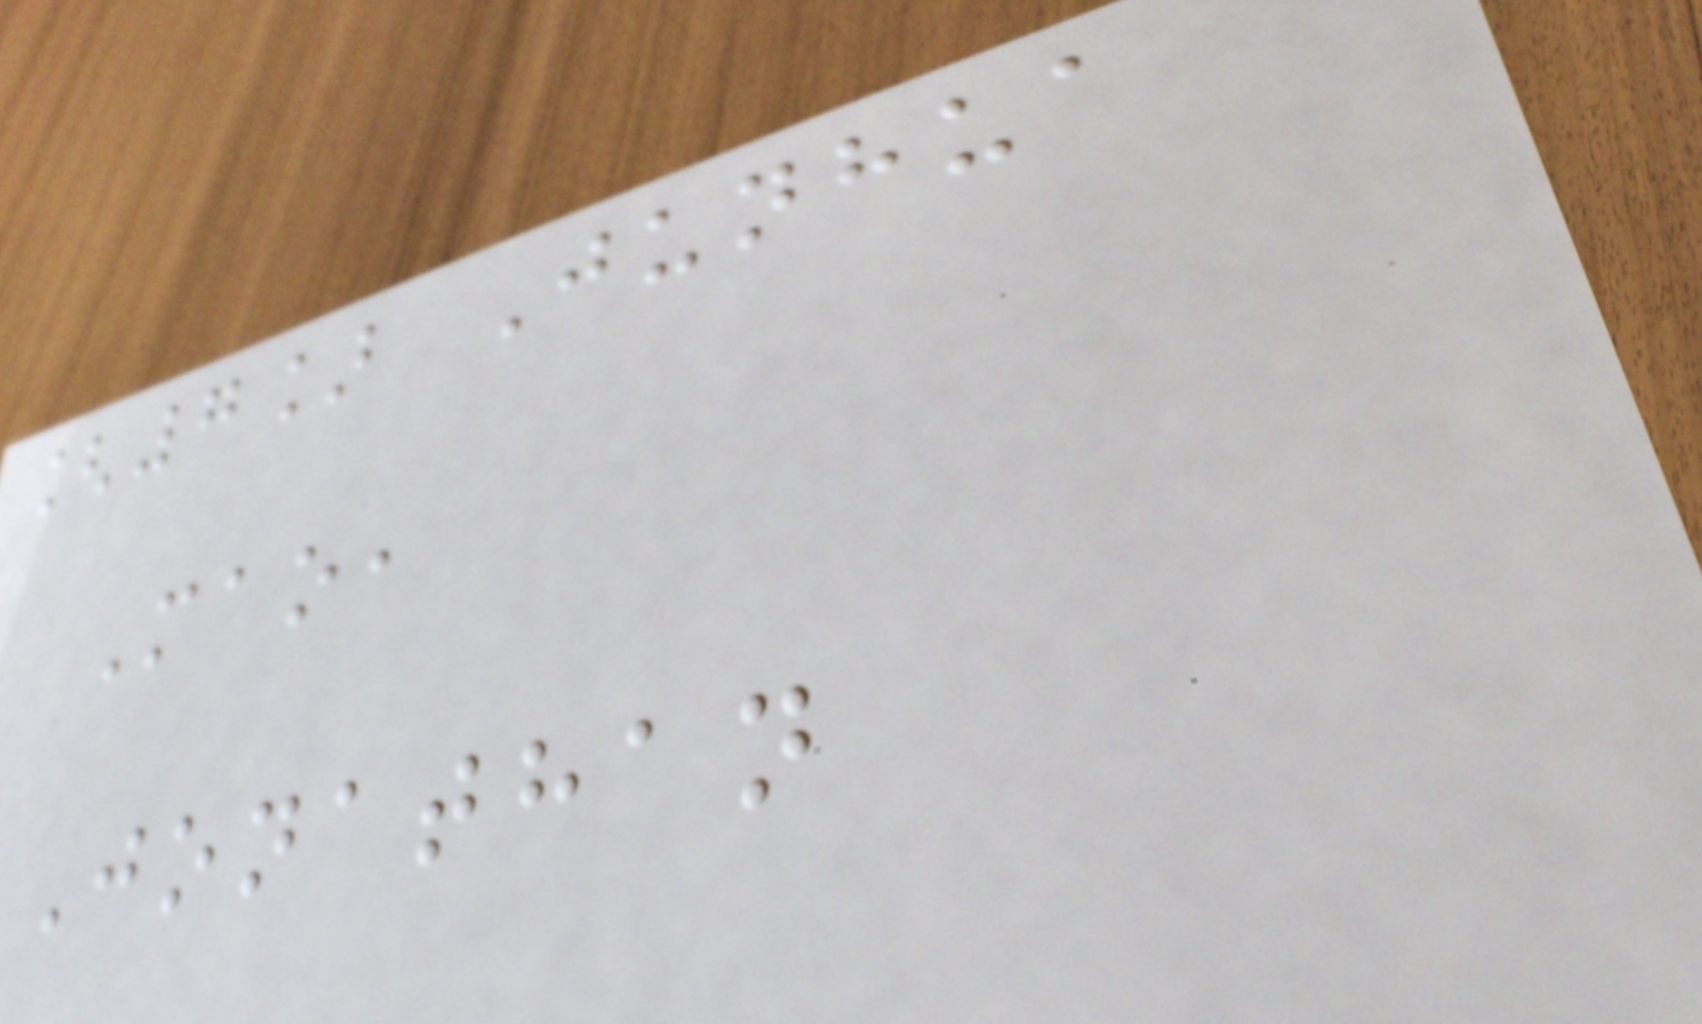[7] Junhua
Mao,
Jonathan
